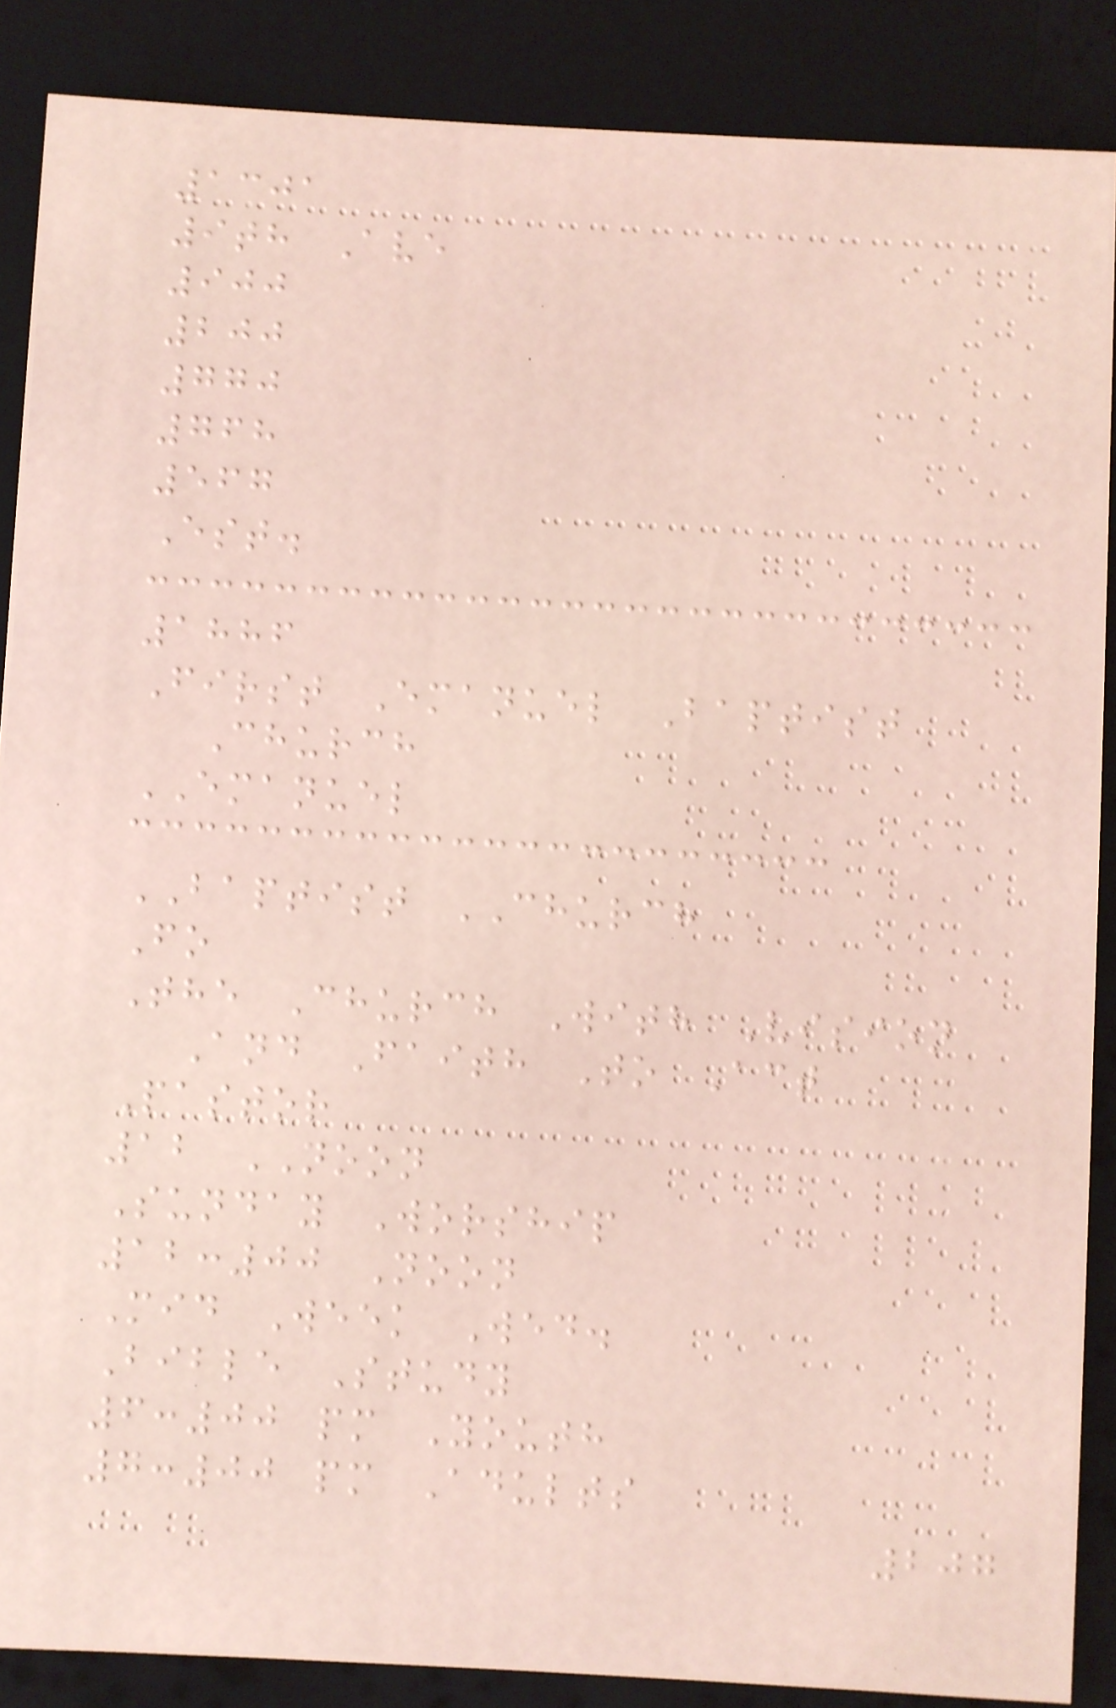1301
9th Ave
900
200
770
768
567
Est.
1886
First Emanuel Baptist
Church
EMANUEL
BAPTIST CHURCH
Fo
The Church With Vision
And Faith To Act
Pastor
12 NOON
Sunday Worship
12:00 Noon
Mid Week Wed.
Bible Study
6:00 pm Youth
7:00 pm Adults
207
